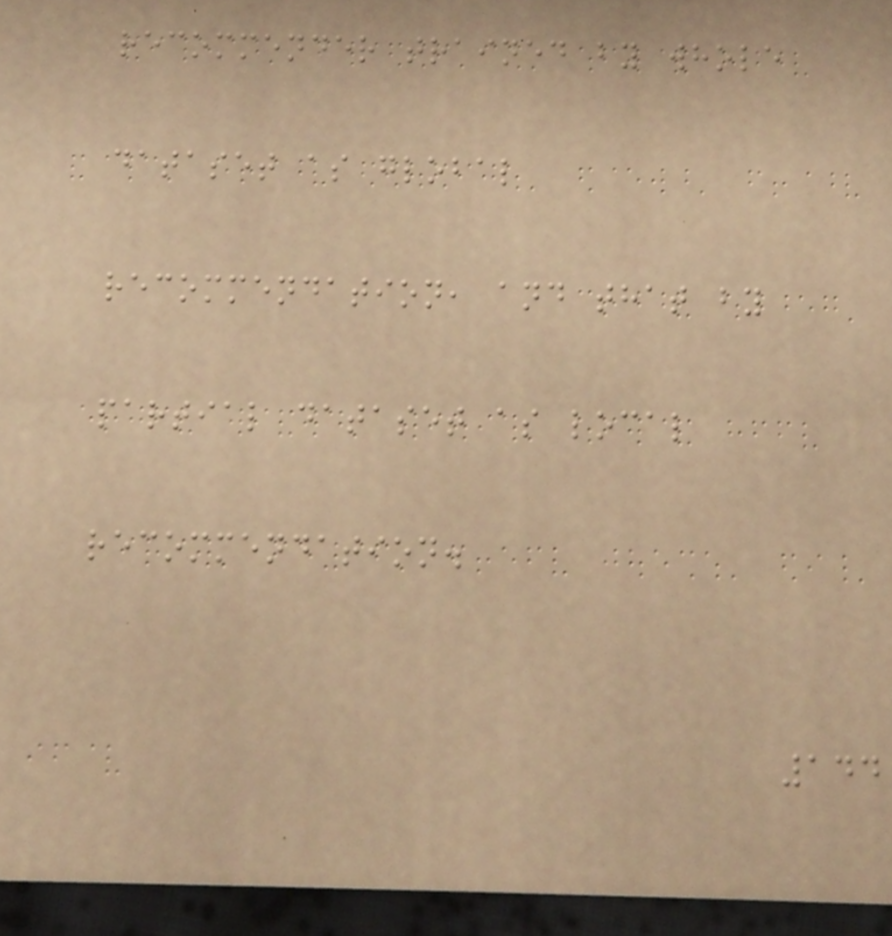recommender trained by whole
dataset as global
recommendation, and that by
partial dataset as local
recommendation.
144
